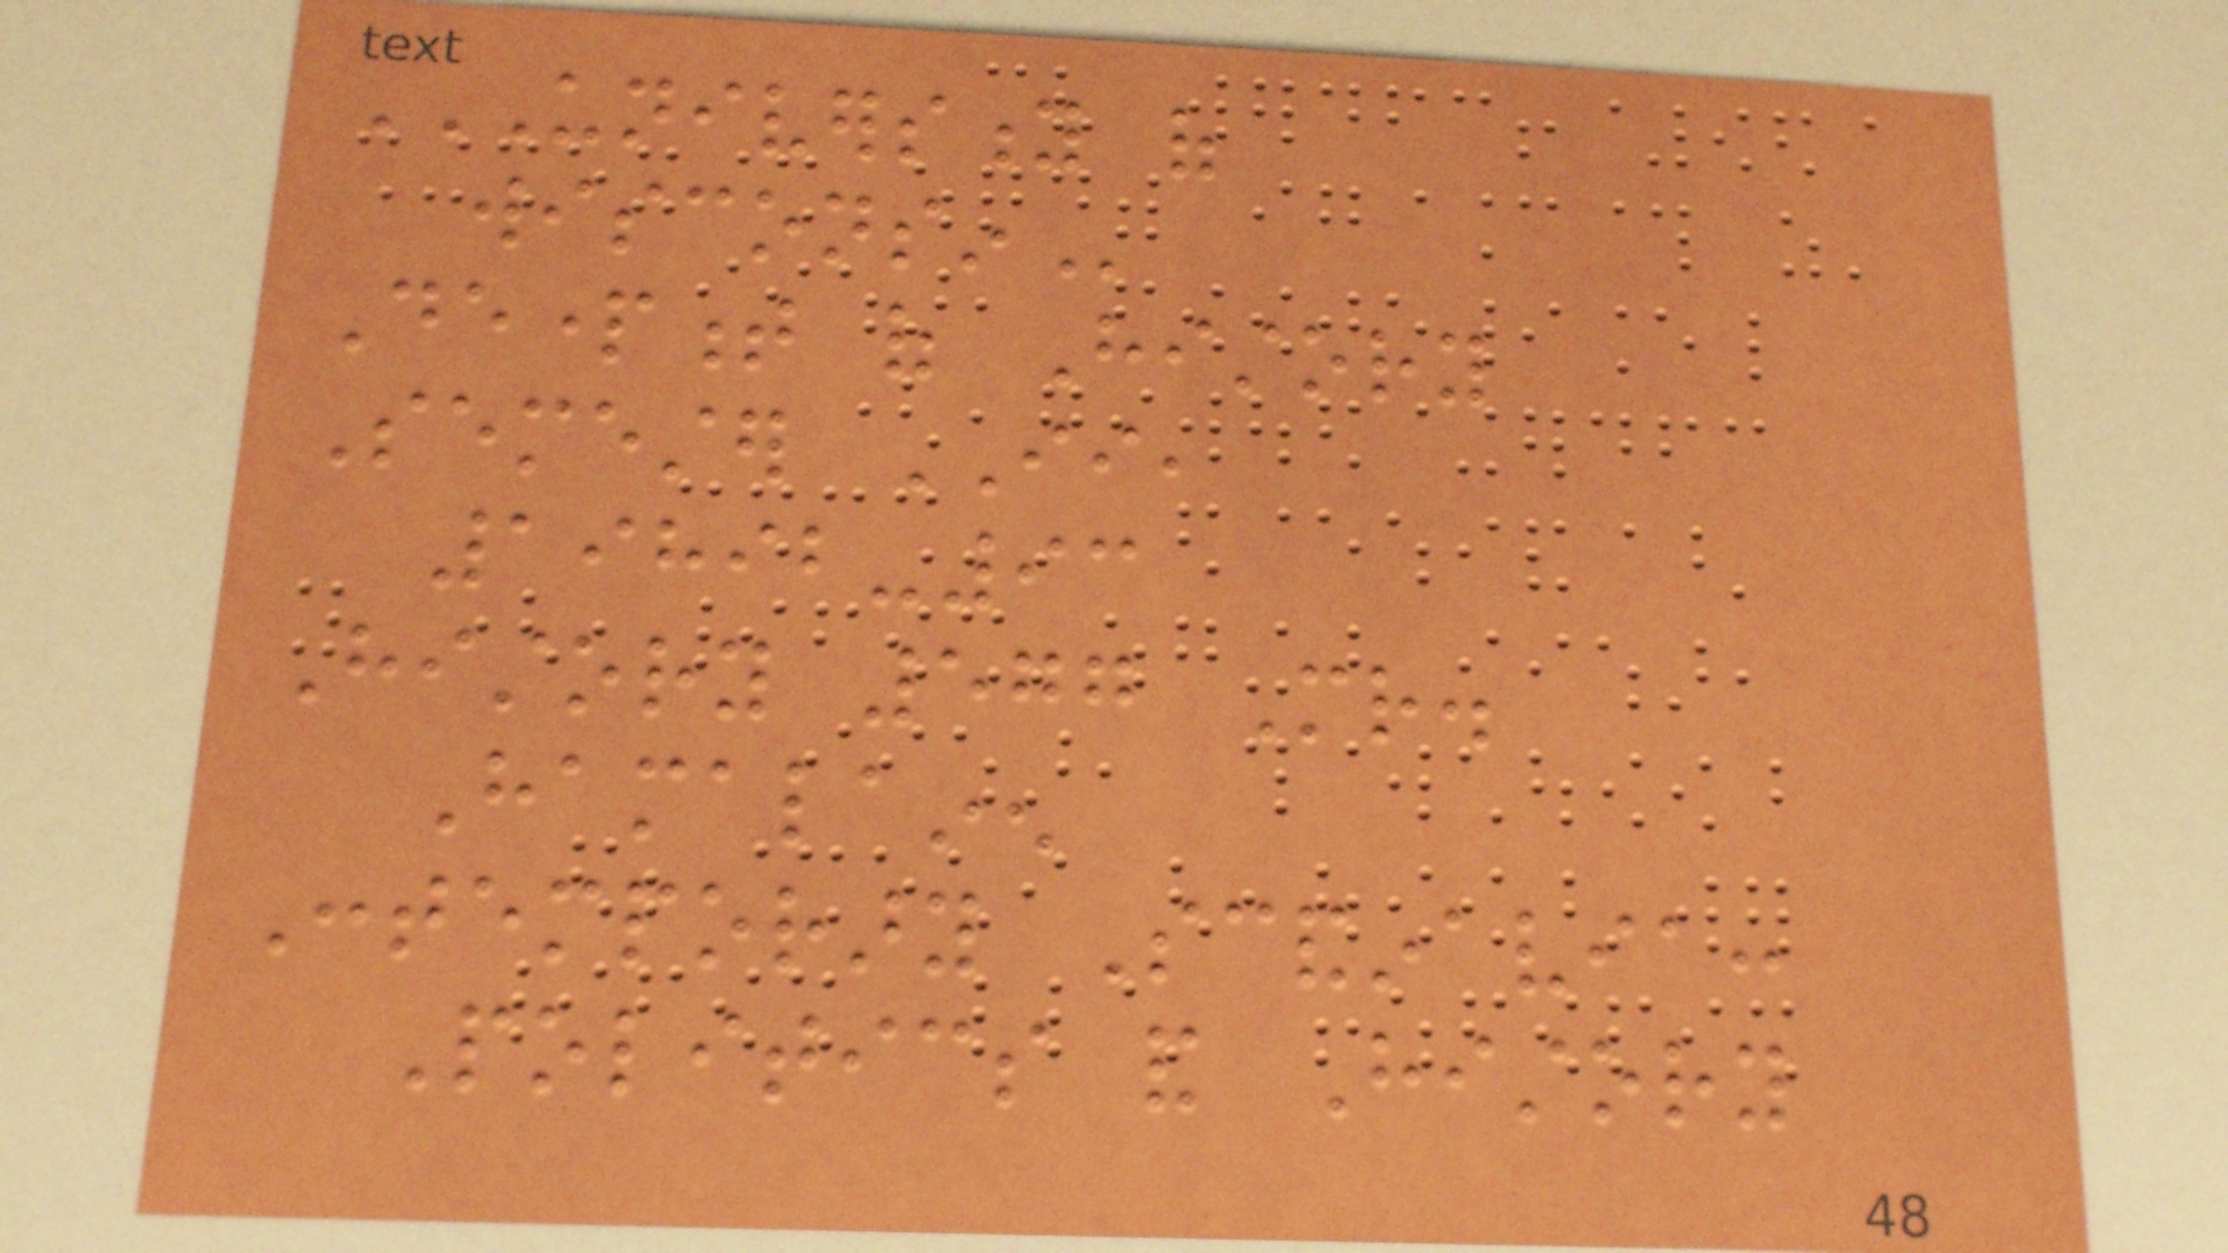UNIVERSITY OF
WISCONSIN
Department of History
Semester II,
19892-93
History 577 Mr.
Hamalainen
Contemporary Scandinavia:
Politics and History
